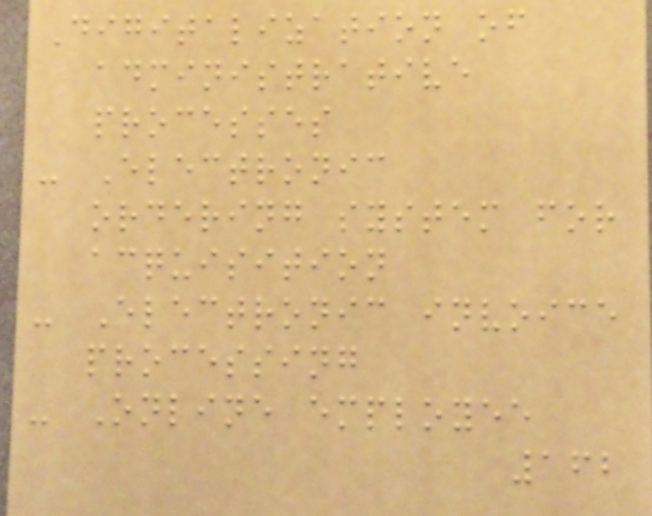Digitalization of
administrative
processes
- Electronic
ordering system for
acquisition
- Electronic invoice
processing
- Online employee
162
